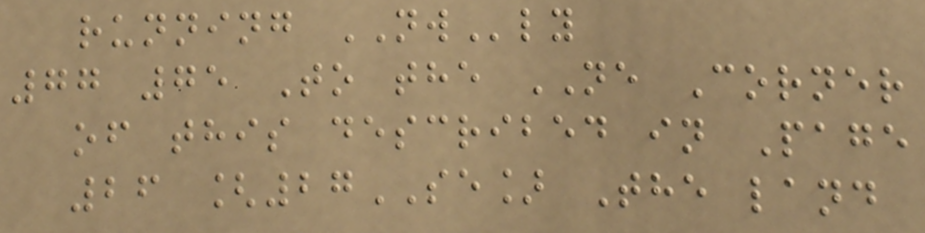running NWly
77 75 To the NE Corner
of this described in Page
26 [27SE] The land
